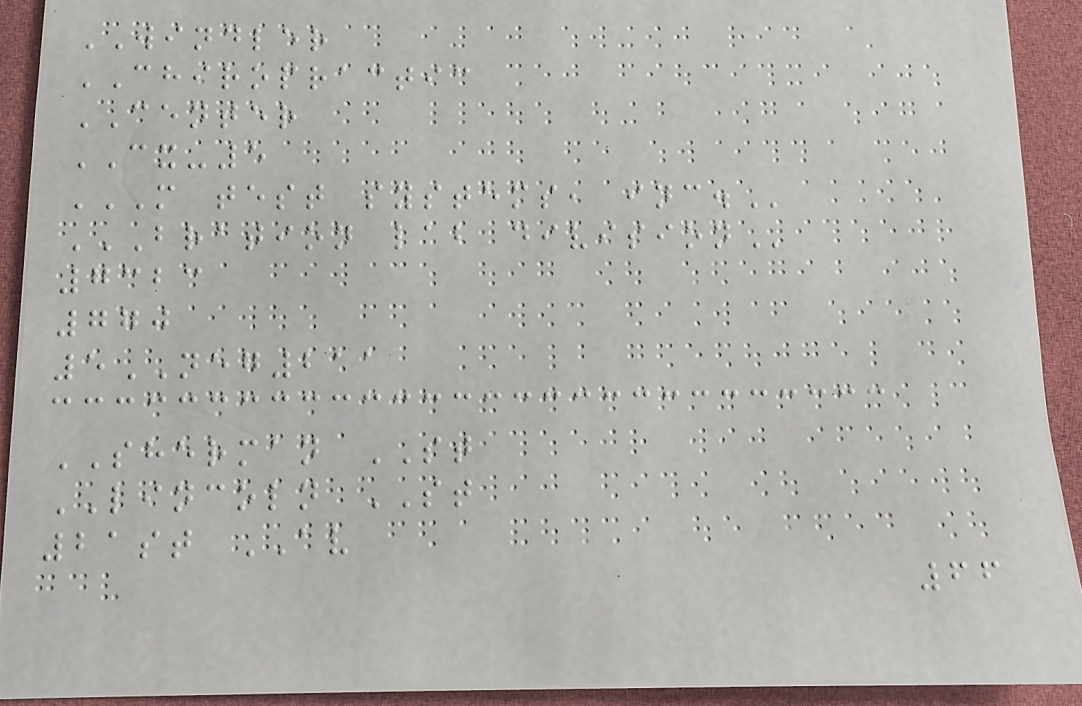WINDLER
CHIROPRACTIC
CENTER
CX-5
M TEST SYSTEMS, INC.
BRATION LAB DIVISION
7323
770
5NEG211
SHERMAN ST
LINCOLN ST
21st AV
66
